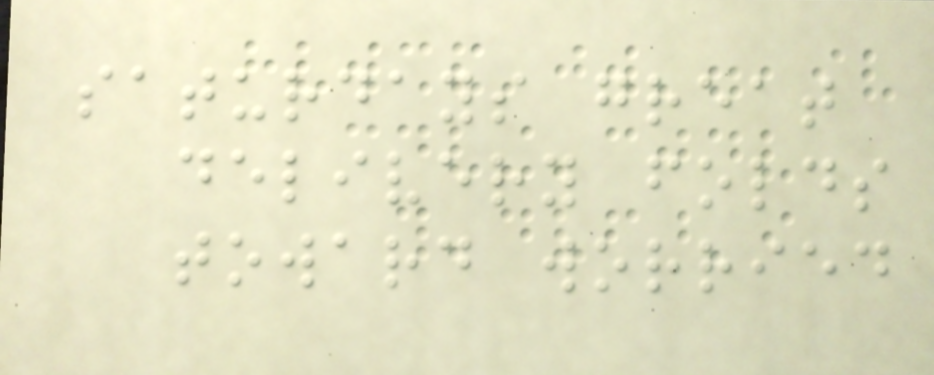saturdays great
delivery folds
toward worried
